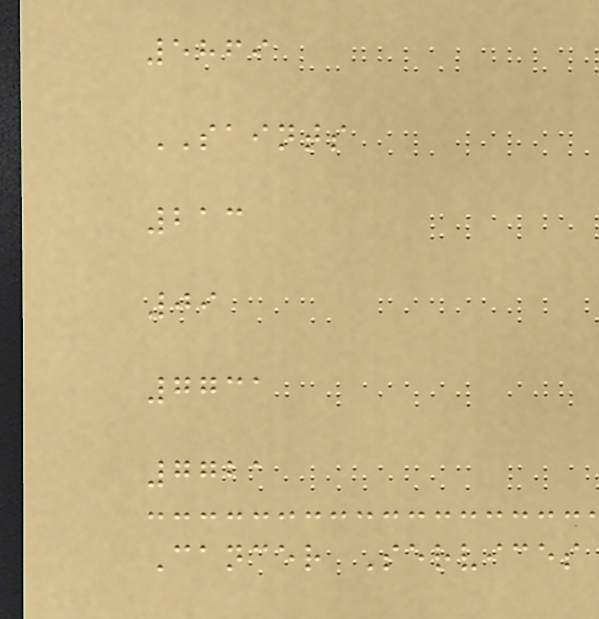5869
SAINTS
213
09
7731
7721
Cancer Services
